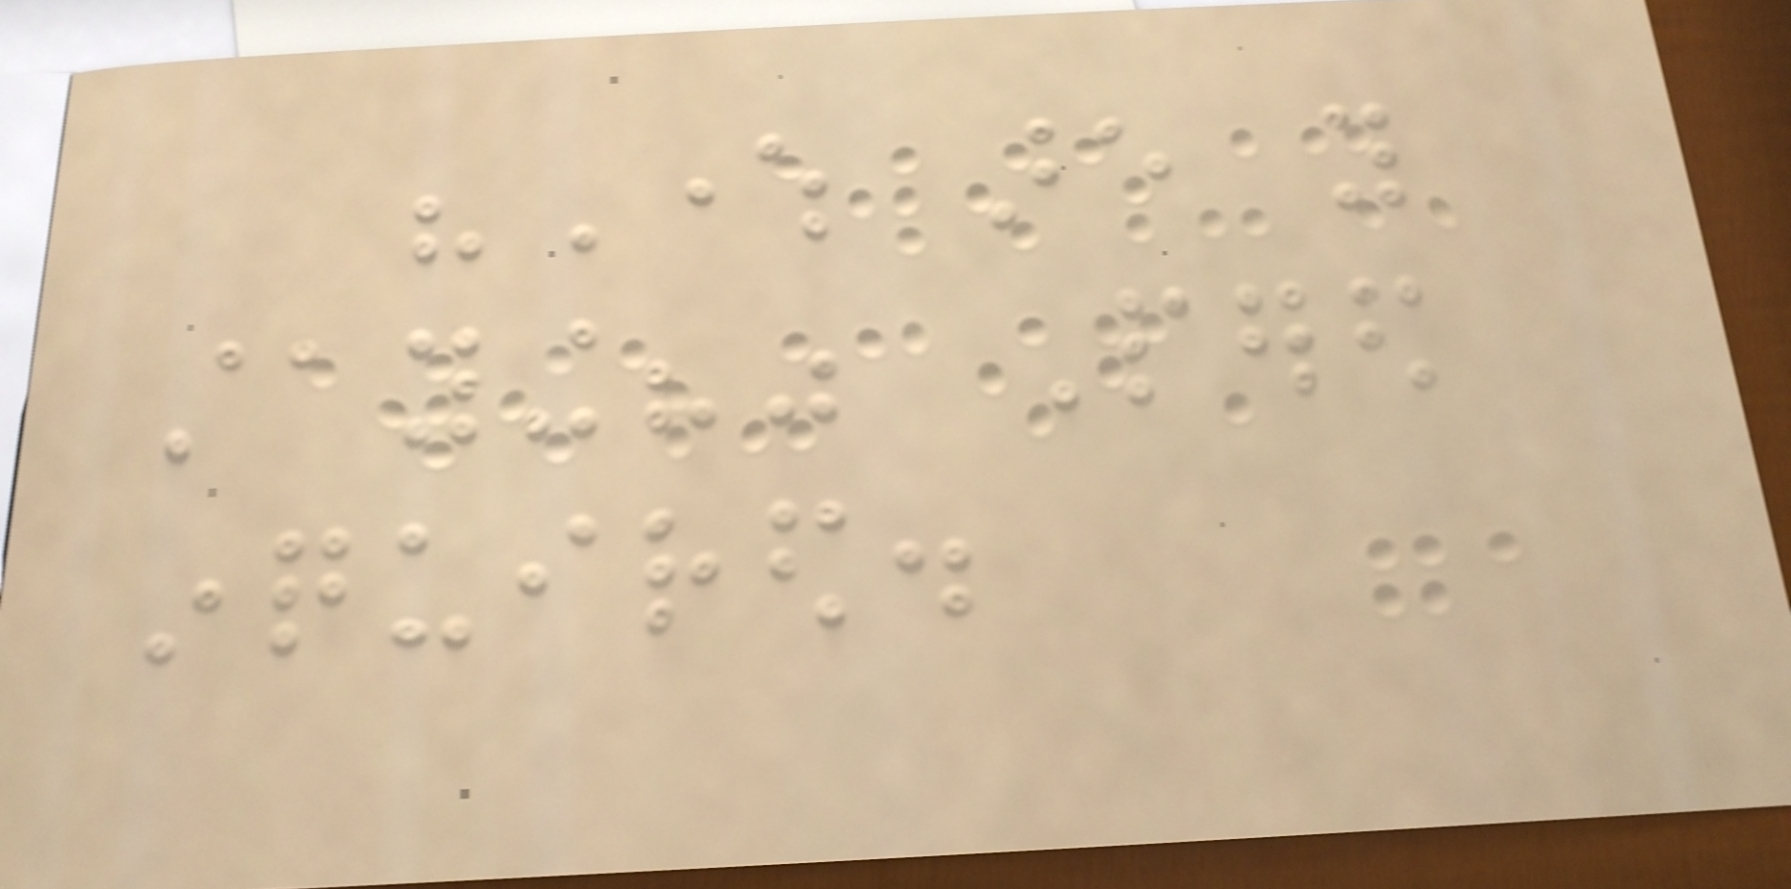"Where are you
staying?" Pered
inquired.
